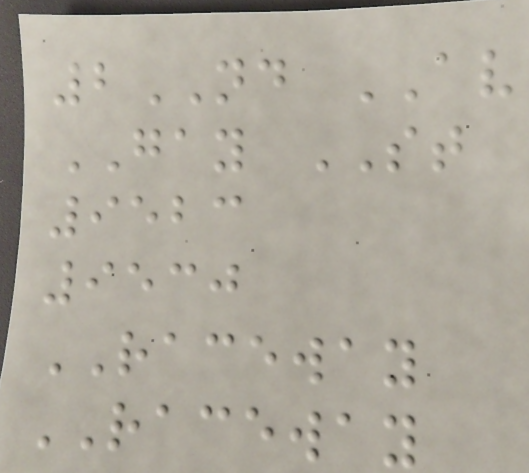2ND AV
GAY ST
9523
9530
RACEWAY
RACEWAY
